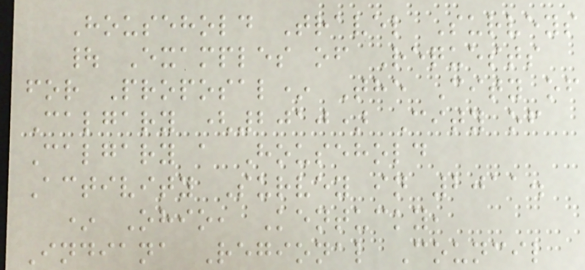Household Travel Surveys
| Examples of Requests
for Proposal* The City of
Calgary (2010) City of
Calgary a Household
Activity Survey in 2011.
* Ohio, Kentucky,
Indiana Regional Council
